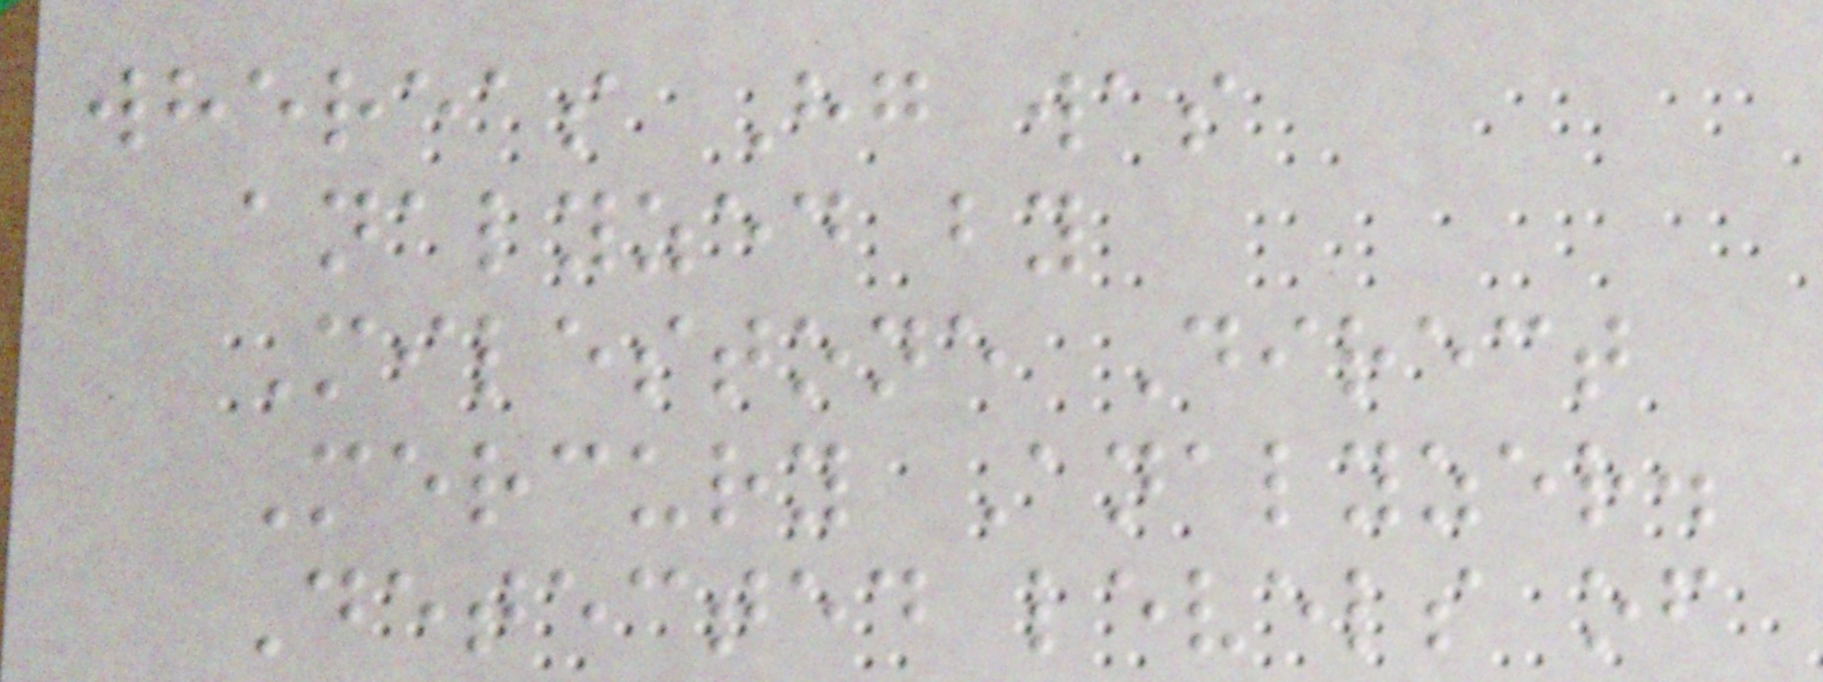whereas Hg was
analyzed by
Milestone Direct
Mercury Analyzer.
Detected levels of
